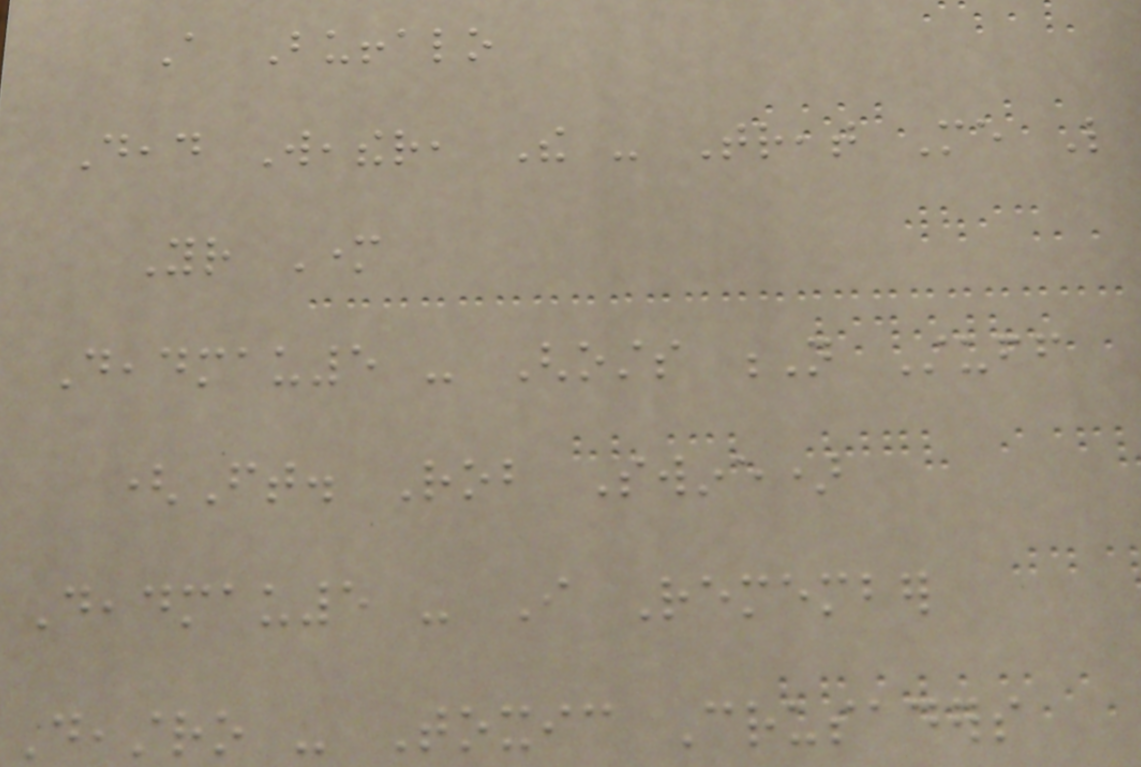A Buffalo
Dead Weather, The - Treat Me Like
Your Mother
Deadmau5 - Ghosts N Stuff
(Ft. Rob Swine)
Deadmau5 - I Remember
Deastro - Toxic Crusaders
